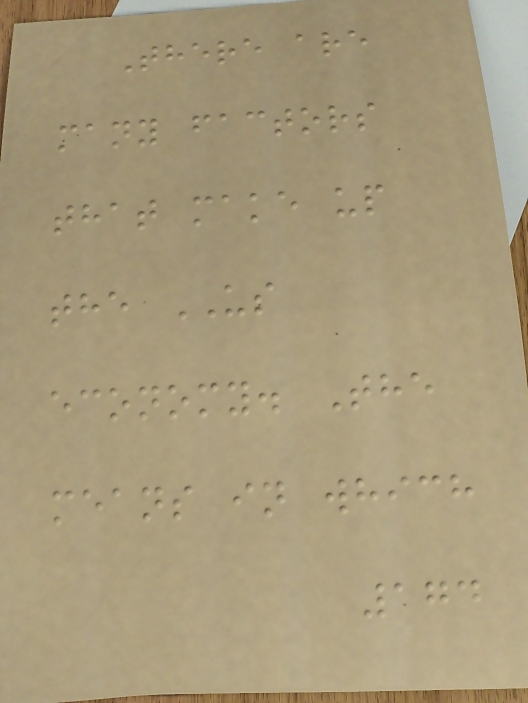There are
many factors
that make up
the US
economy. The
means in which
174
